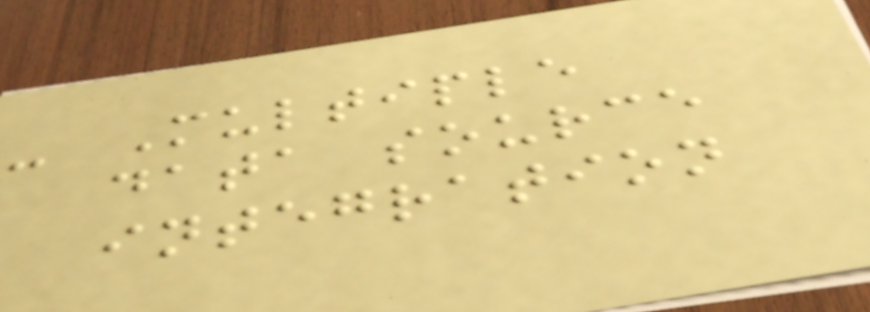- Multiple
data source
integration
